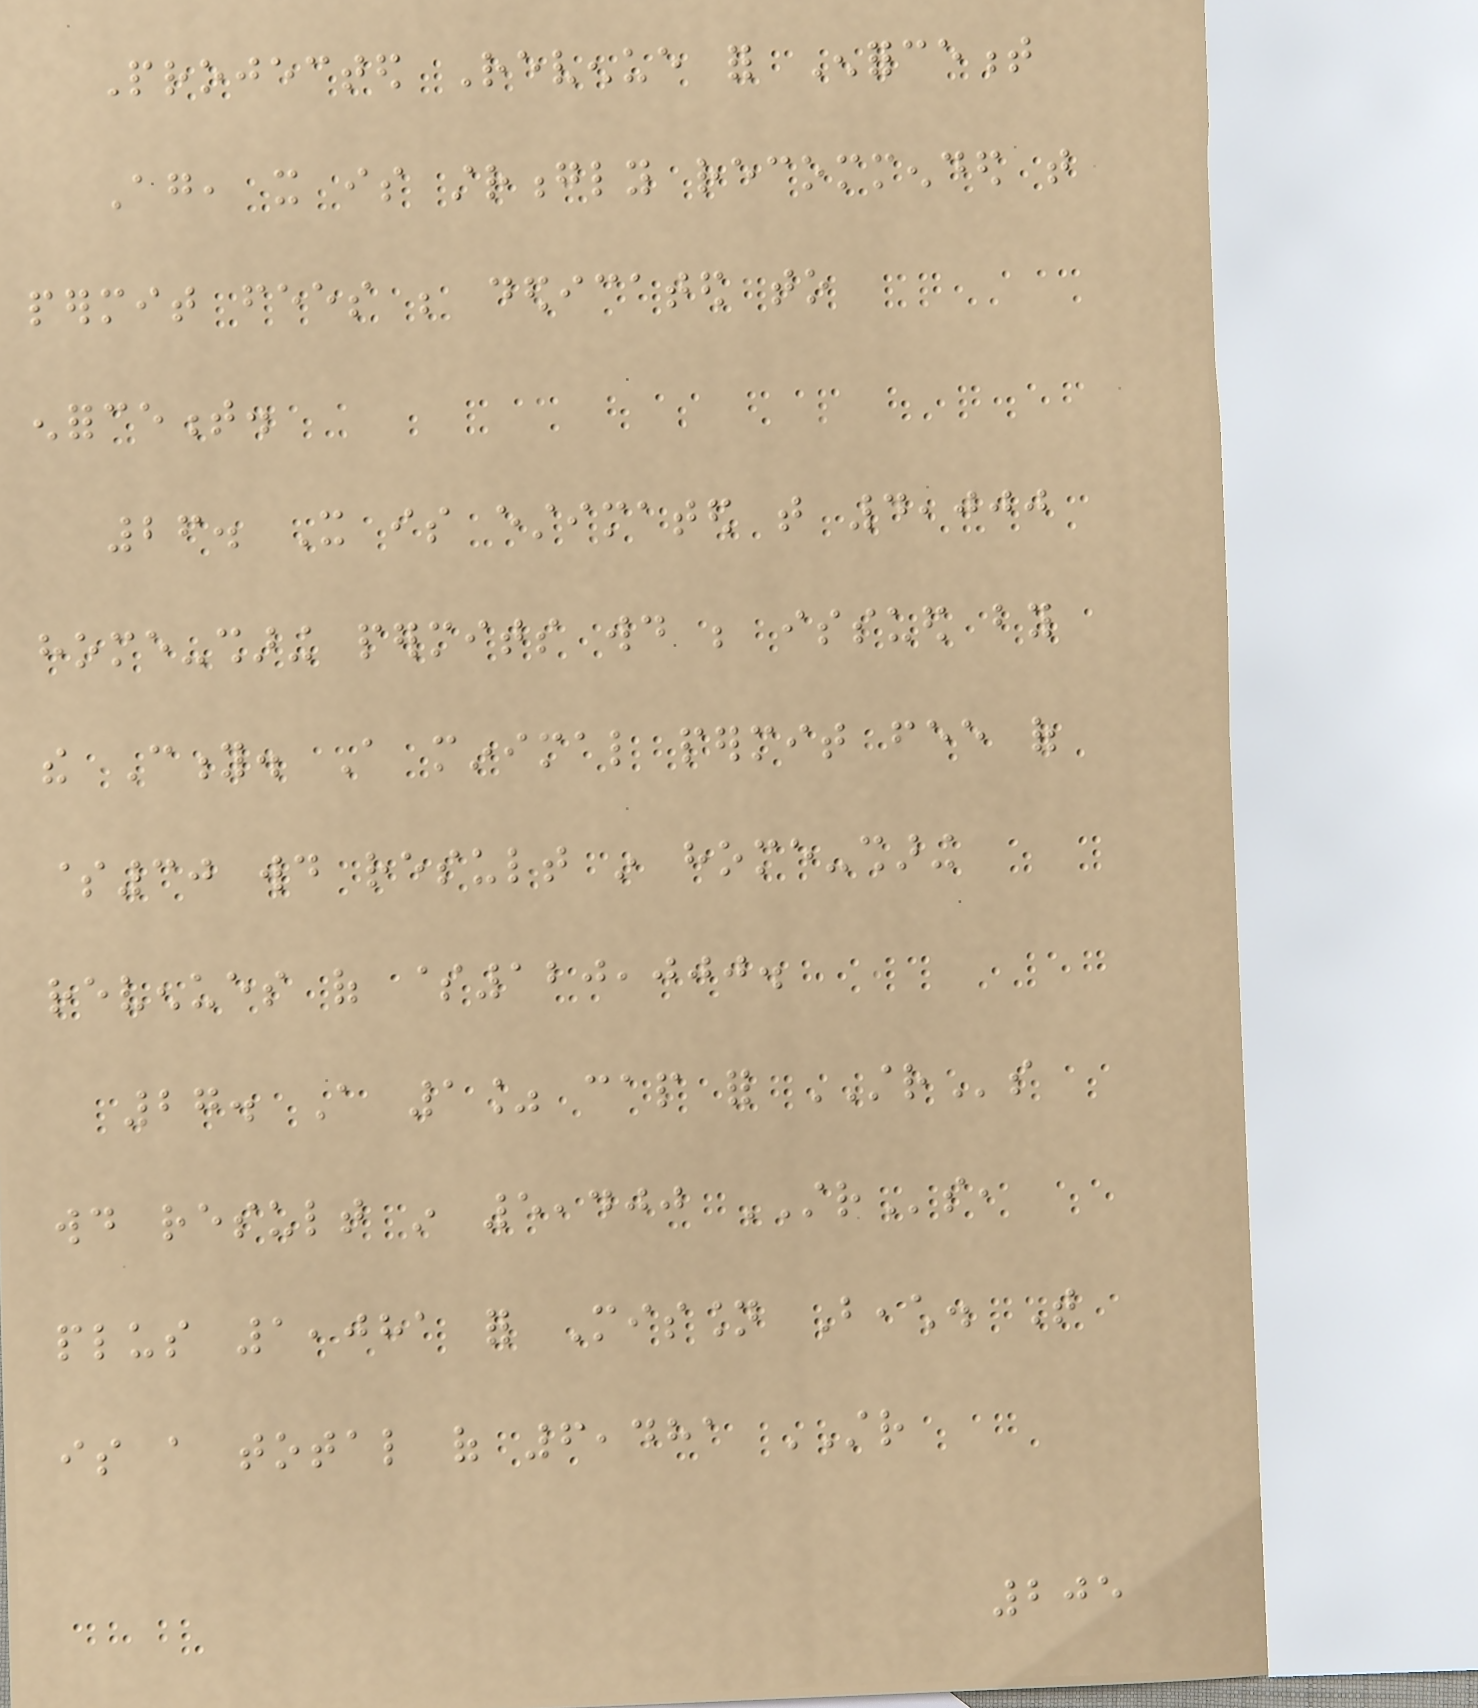Projected Revenue for Enforcement
Again, it is strongly recommended that
permit fees be dedicated to
enforcement.
26. It is estimated that 4,000
home-sharing permits would be issued by
the City. A minimal permit fee of
$30 would result in home-sharing
revenues of $120,000.
27. A 1% cap for STRs
would result in 5,400 STRs,
plus 1,081 for Mission Beach. That
is a total of 6,481 STR
205
